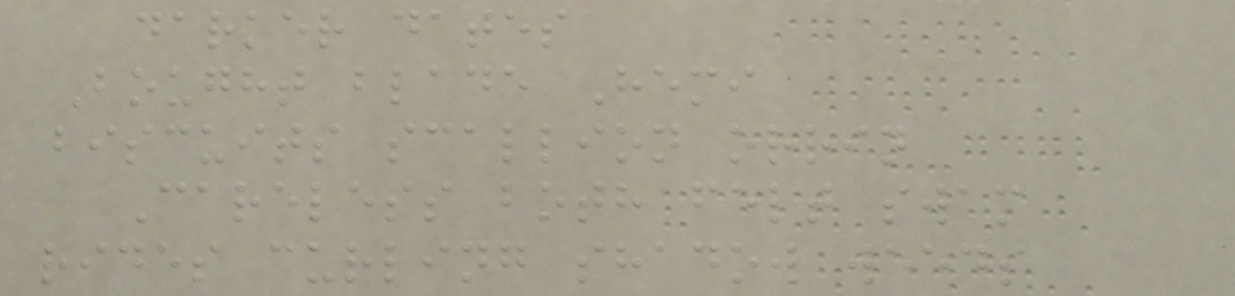darker dates
Bought blade Hemi
biscuits scallion orrin
Careless both felt swam
rides curling shadow weeds
